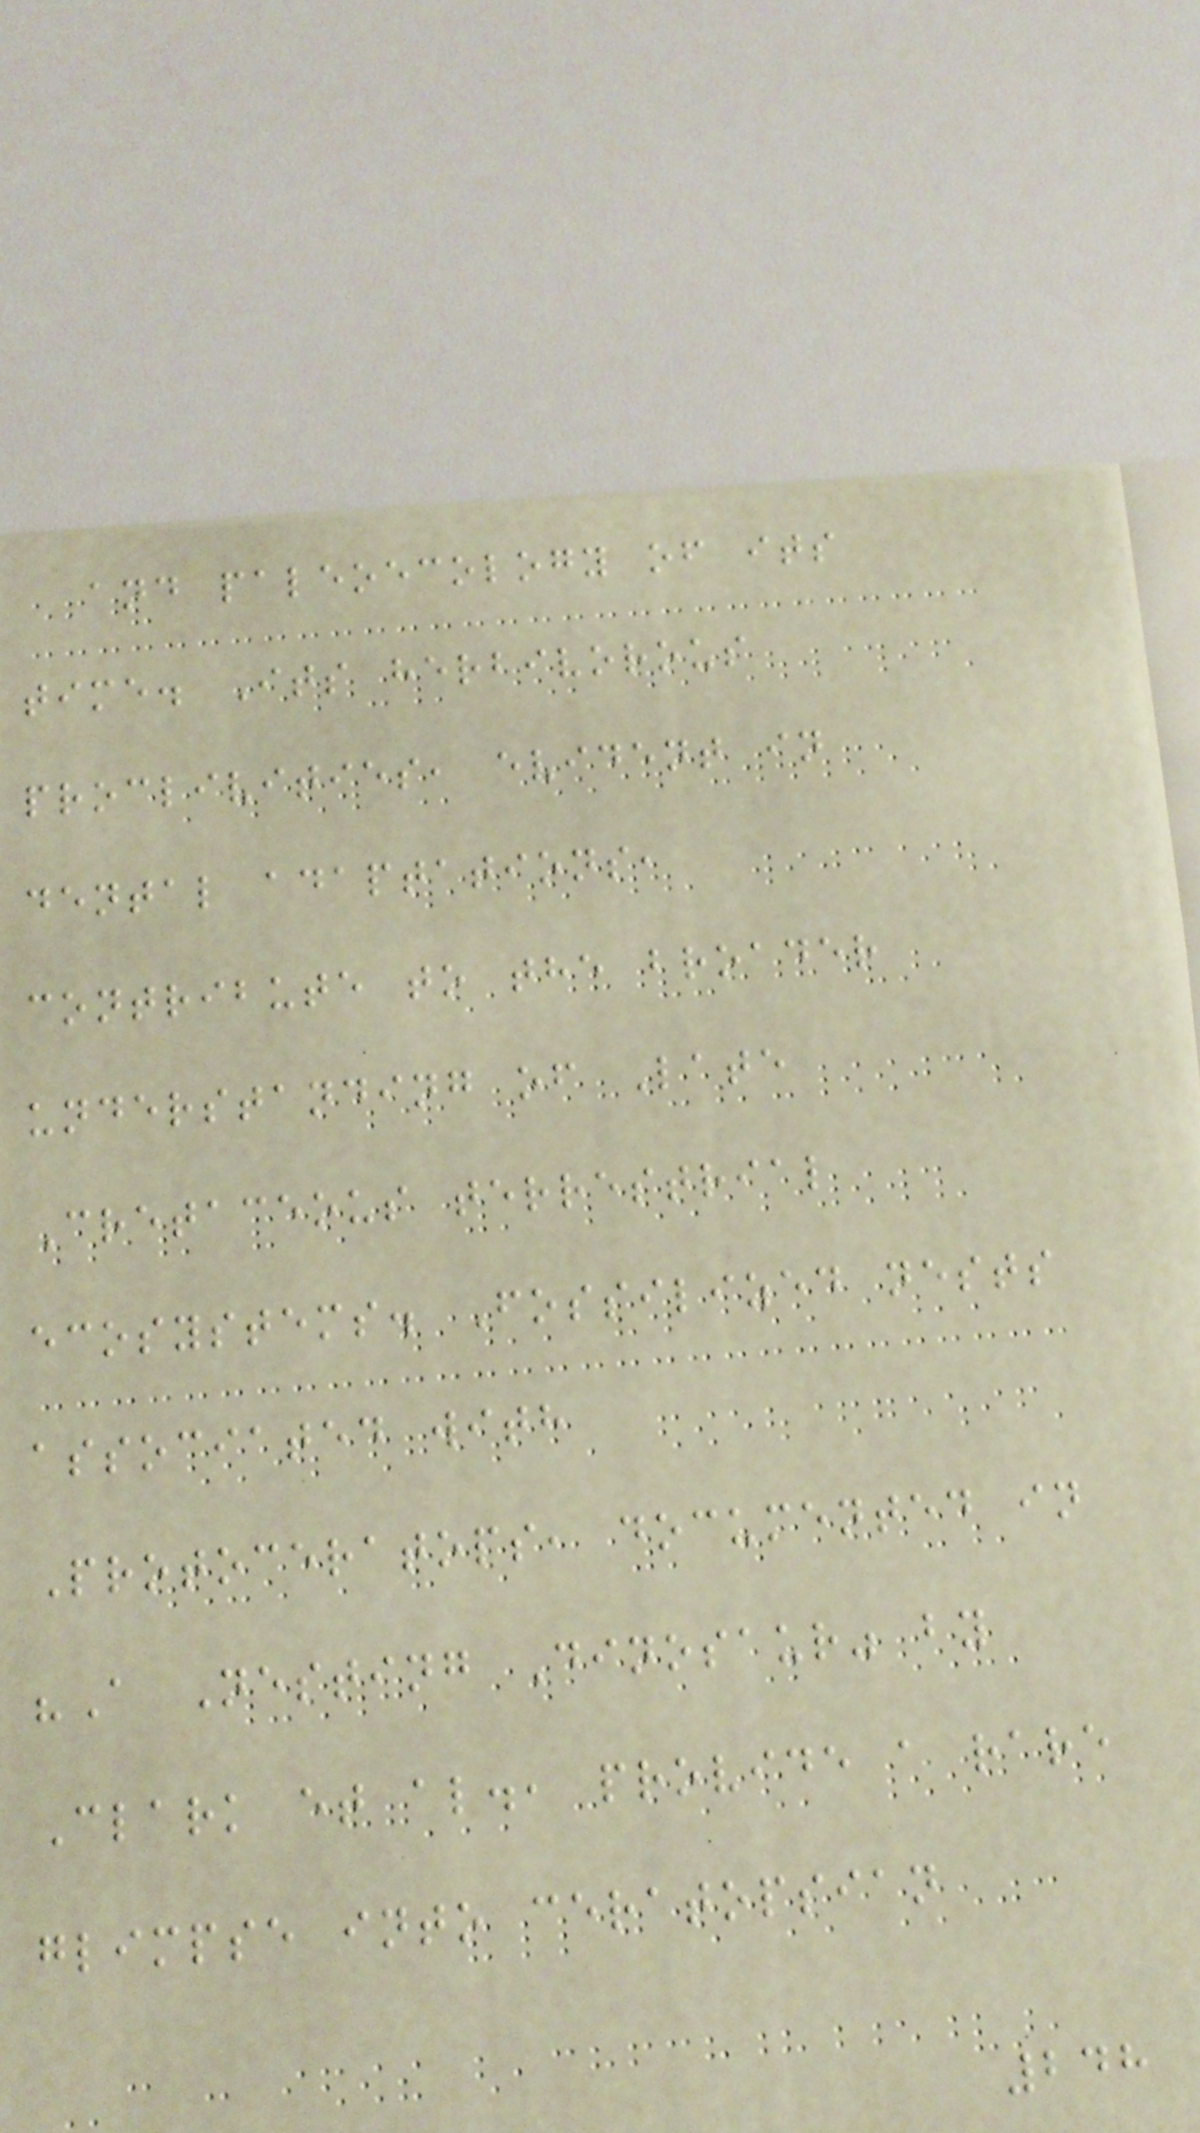and paleoecology of its
time. Its herbivorous
proclivities, evident in
dental adaptations,
contribute to the broader
understanding of Late
Cretaceous terrestrial
ecosystems. Fossilized nests
associated with
Protoceratops, documented in
"A Nesting Dinosaur" by
Clark et al., provide a rare
glimpse into ceratopsian
248
